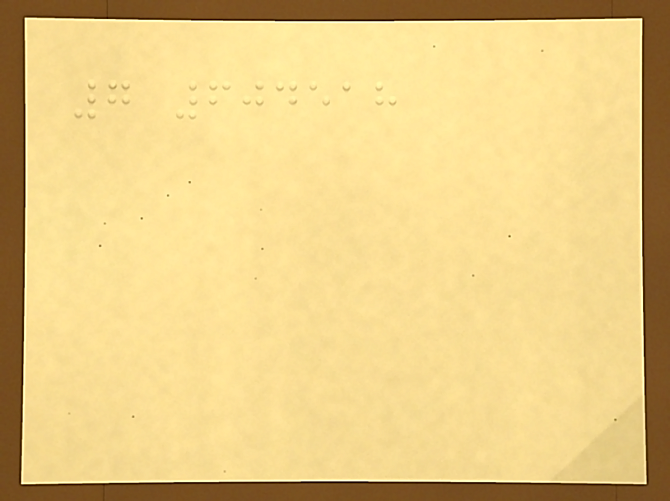7 604518
